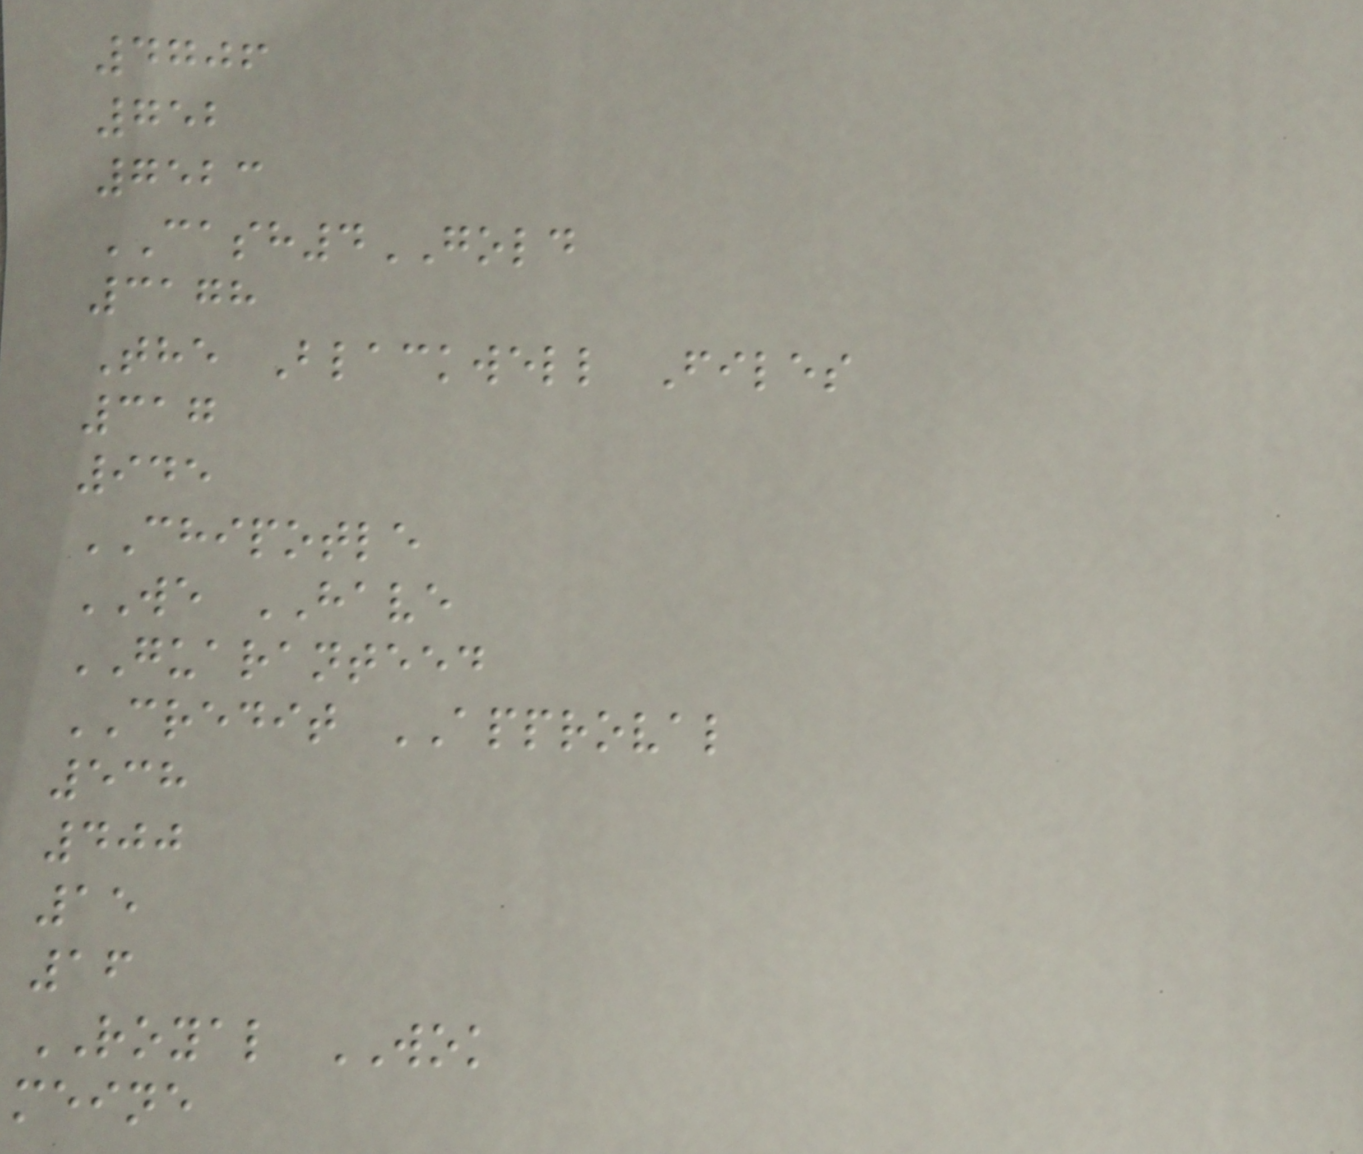4706
752
7523
CASH4GOLD
3178
The Blackwell Files
317
945
CHIPOTLE
WE HAVE
GUARANTEED
CREDIT APPROVAL
538
400
15
16
ROYAL WOK
meine
